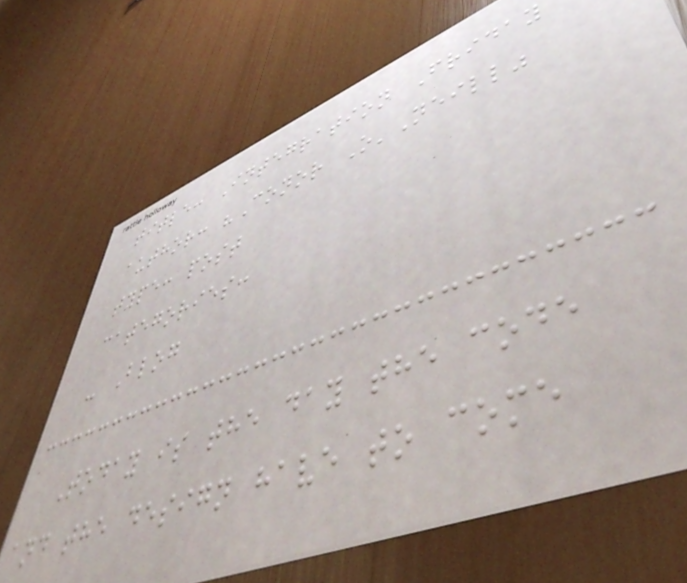title: Integration Friday
author: "Conor O'Neill"
type: post
categories:
- Blog
Today is the day the code
and the design have to come
